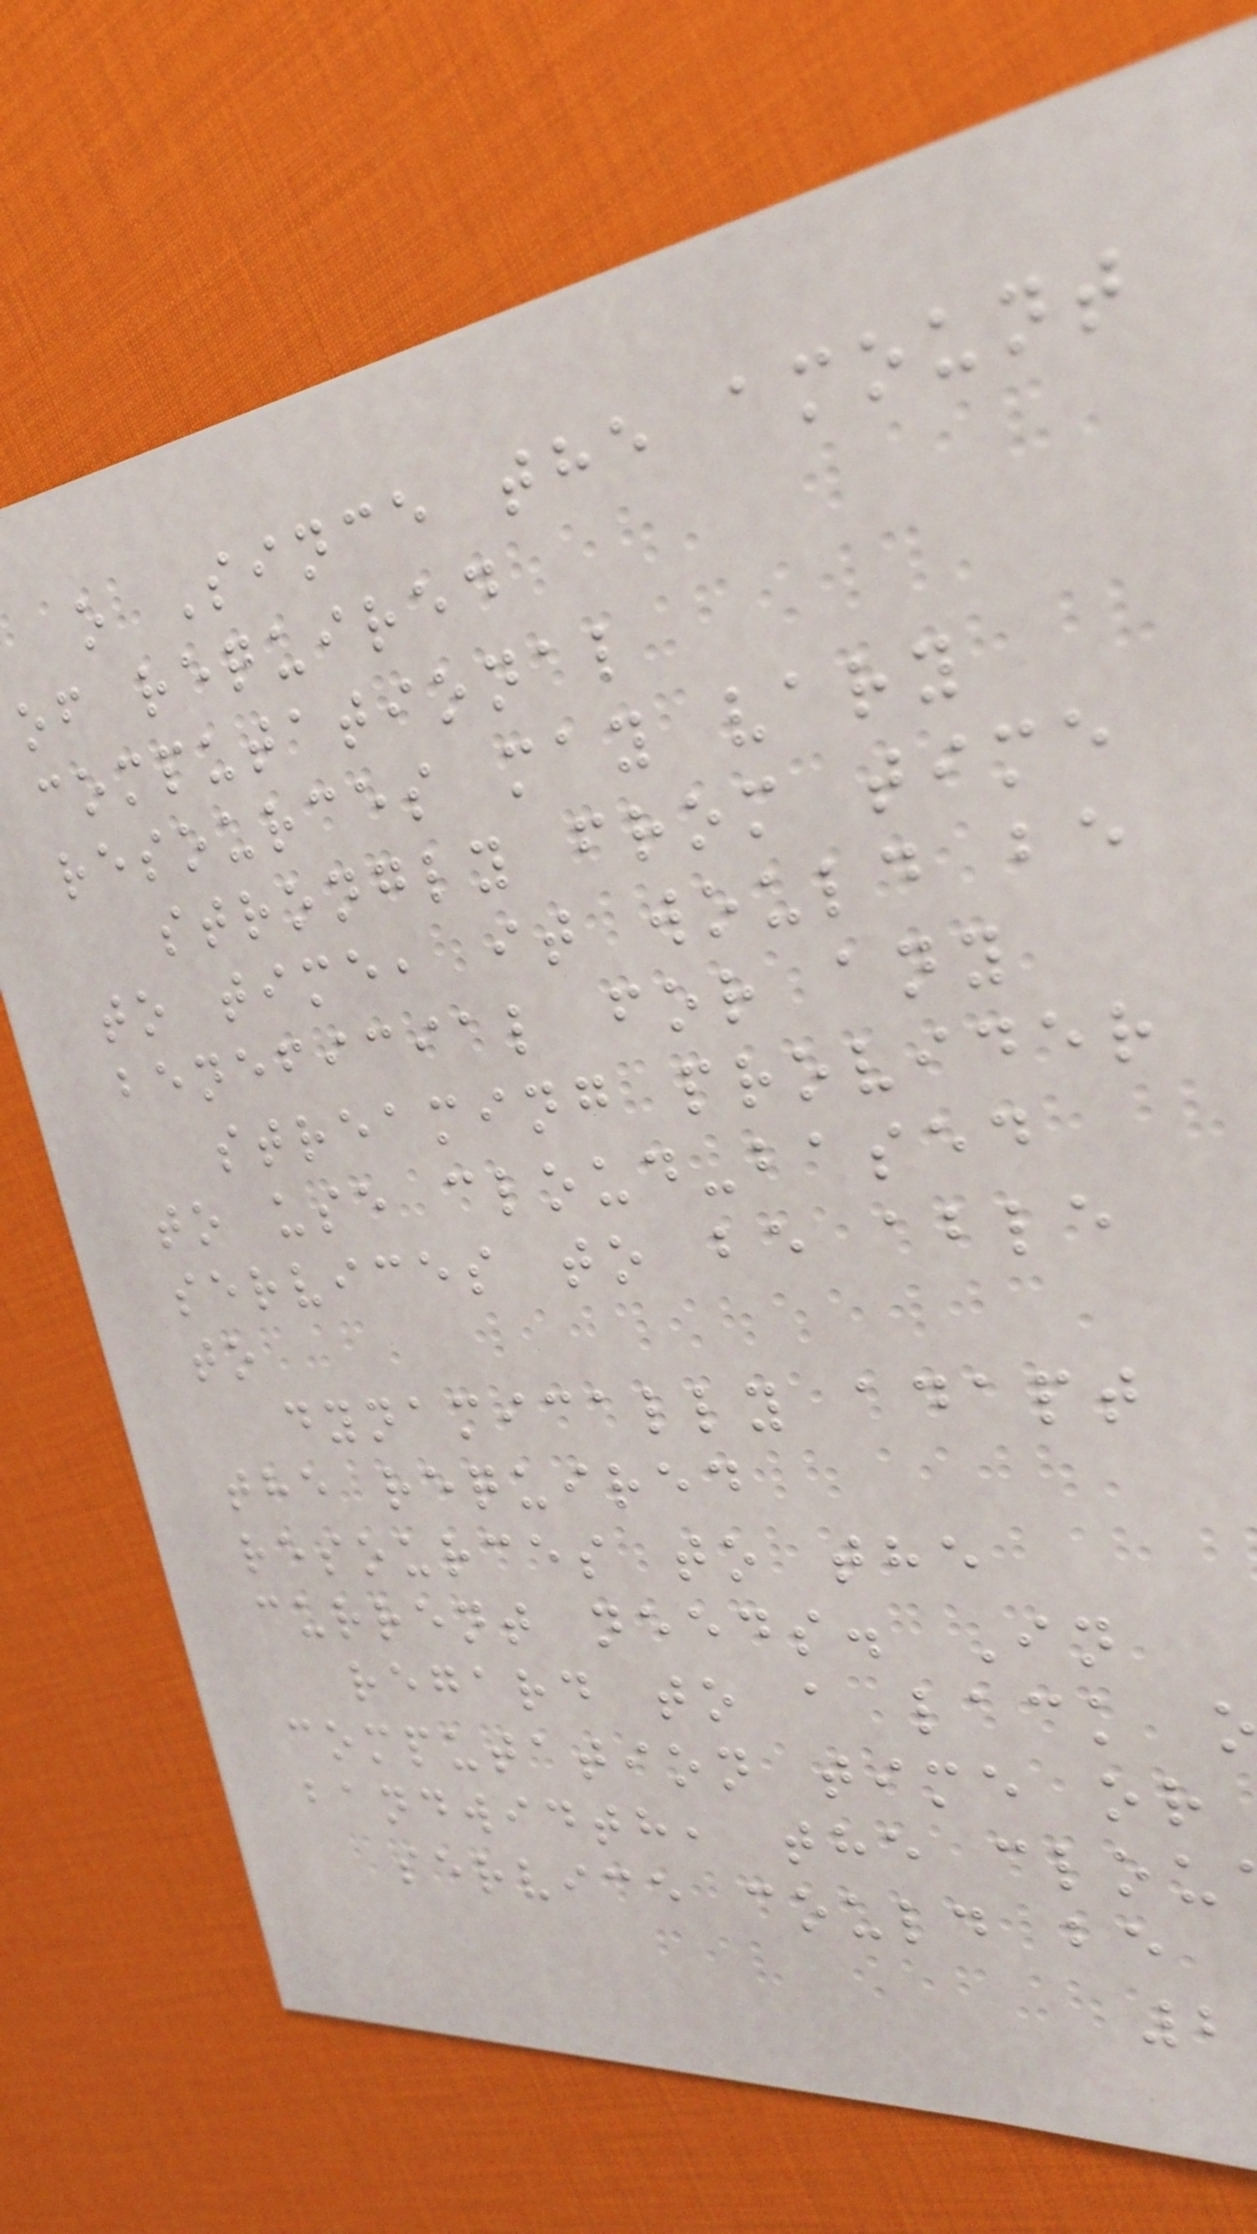o Since the amount
of required
computational
resources may vary
strongly from time
to time, it would be
beneficial for any
streaming provider
to use cloud-based
services to be able
to
dynamically adapt
the required
resources to the
current needs. In
regard to a lack
computation time or
bandwidth, the clou
service could be
